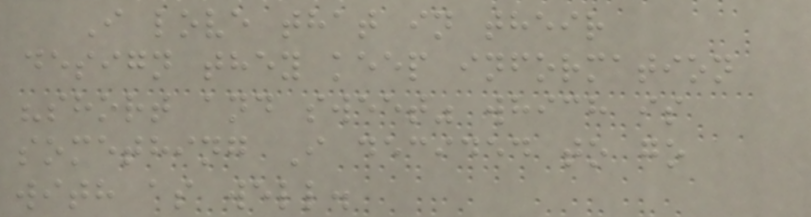I love that in their
design they keep information
"short and sweet" which is
something I decided to go
with as well.
